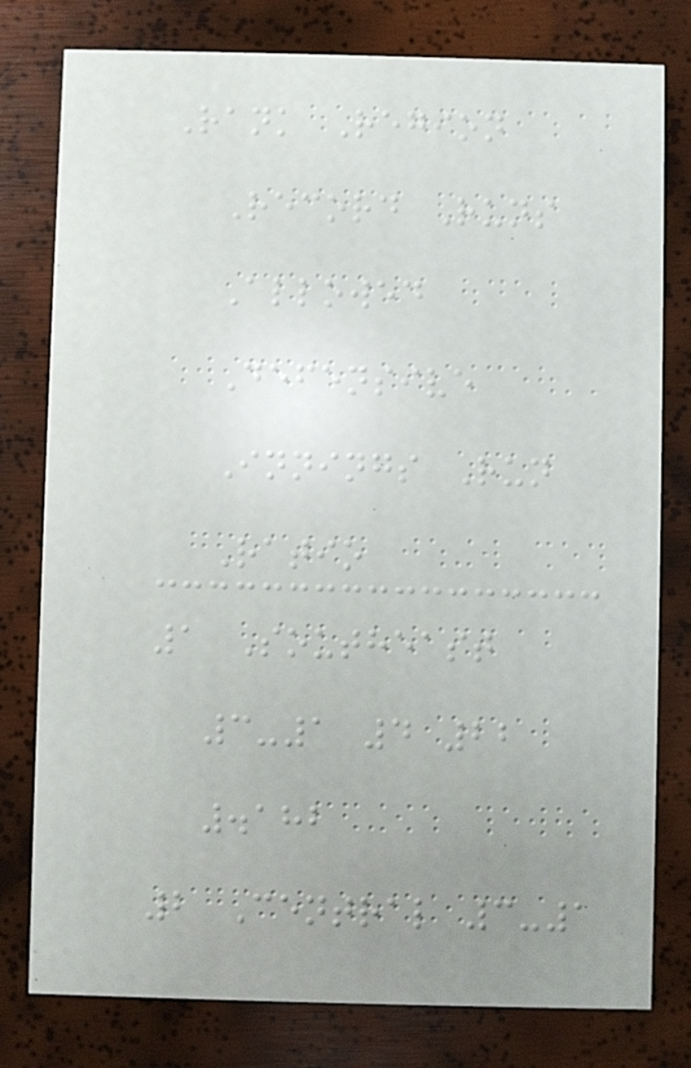Rank Region
Record Runs
Allowed
Defensive
Innings Run
Ratio
1 Southeast
3-1 4 22
.182
2 Central 3-1
